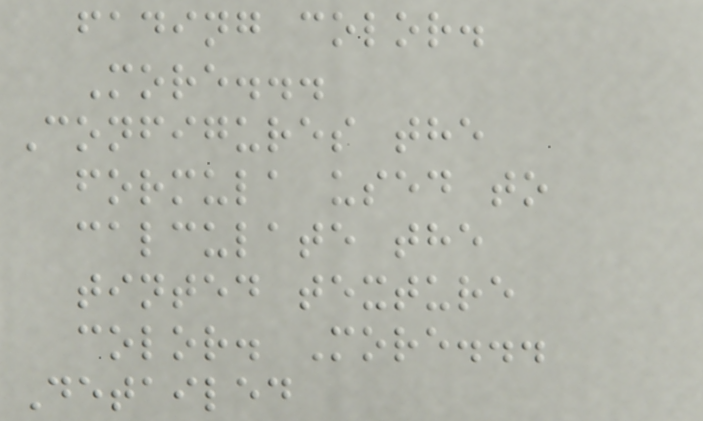fading color.
More...
Configures the
formula used to
calculate the
tinted texture
color. More...
Detailed
